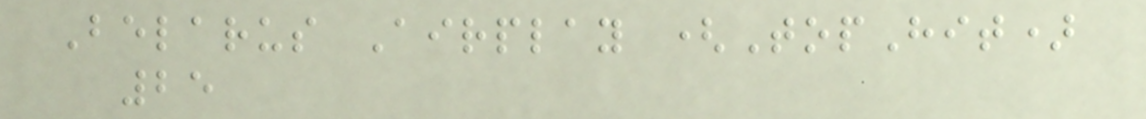Belarus Airplay (TopHit)
25
